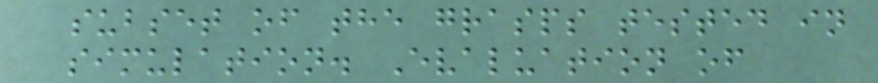subset of the grasps tested in
simulation. Evaluation of
